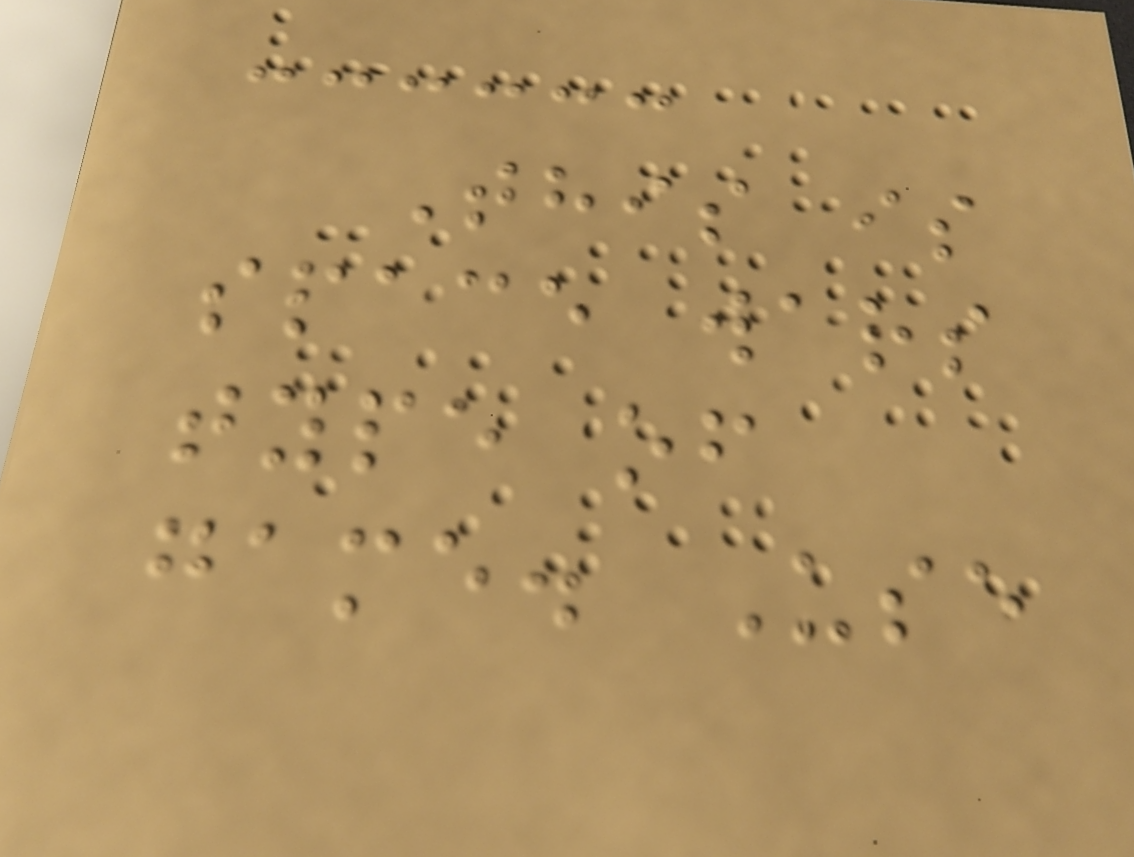This is
space wars
type of
game. Use
